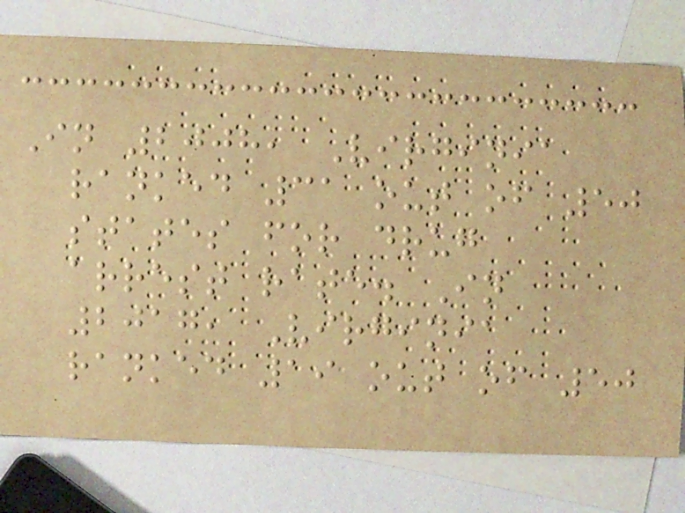In 2008, Virginia
ranked 31 out of 50
states for drug
arrest rate. In
2017, Virginia
ranked 19 out of 50
